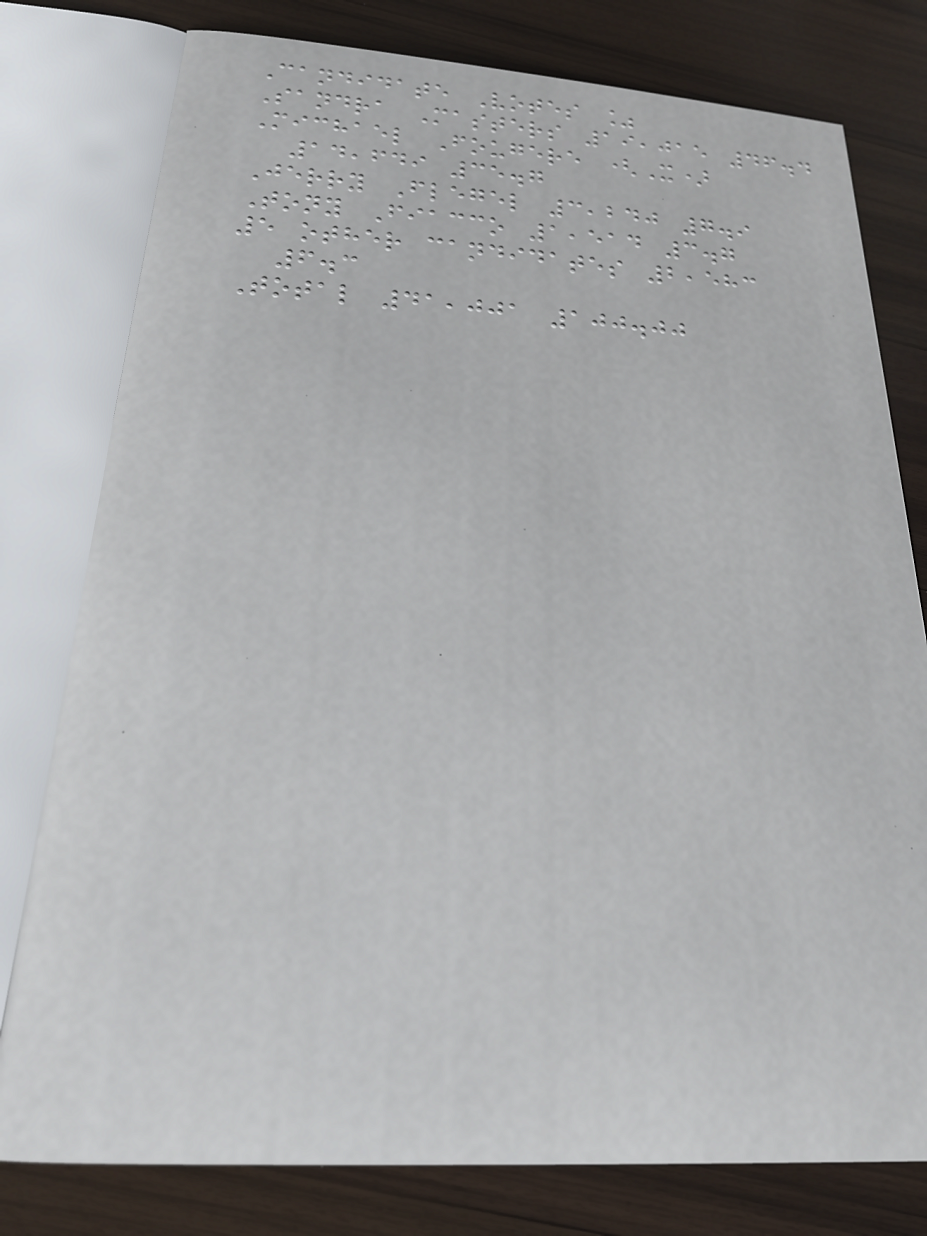Candidate Votes %
Sandra Masters 19,015 46.4
Michael Fougere (X)
14,649 35.7
Jerry Flegel 3,240 7.9
Tony Fiacco 1,514 3.7
5 other candidates 2,583
6.3
Total 41,001 100.00
